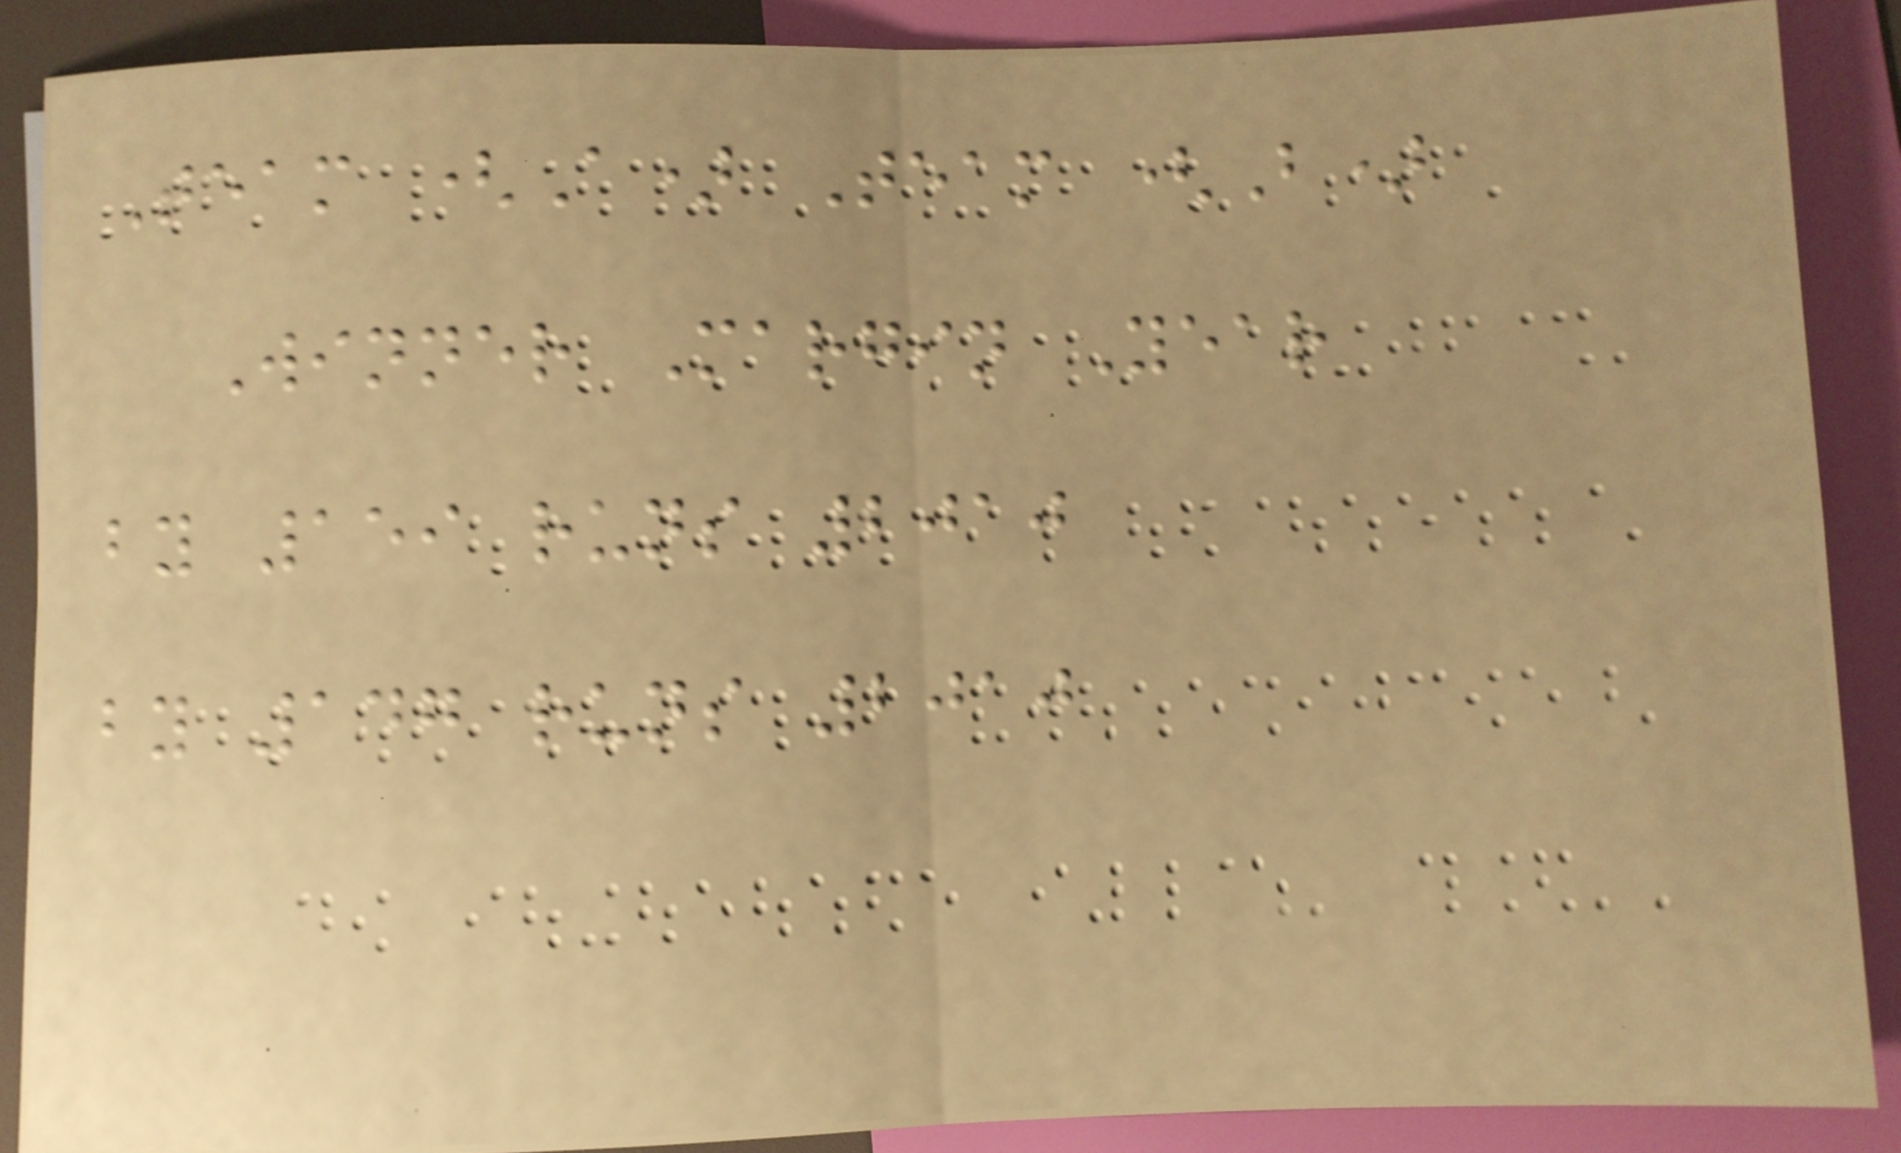Team (A) Team (B)
Winner Margin Year
by 159 runs 2010
by 147 runs 2010
